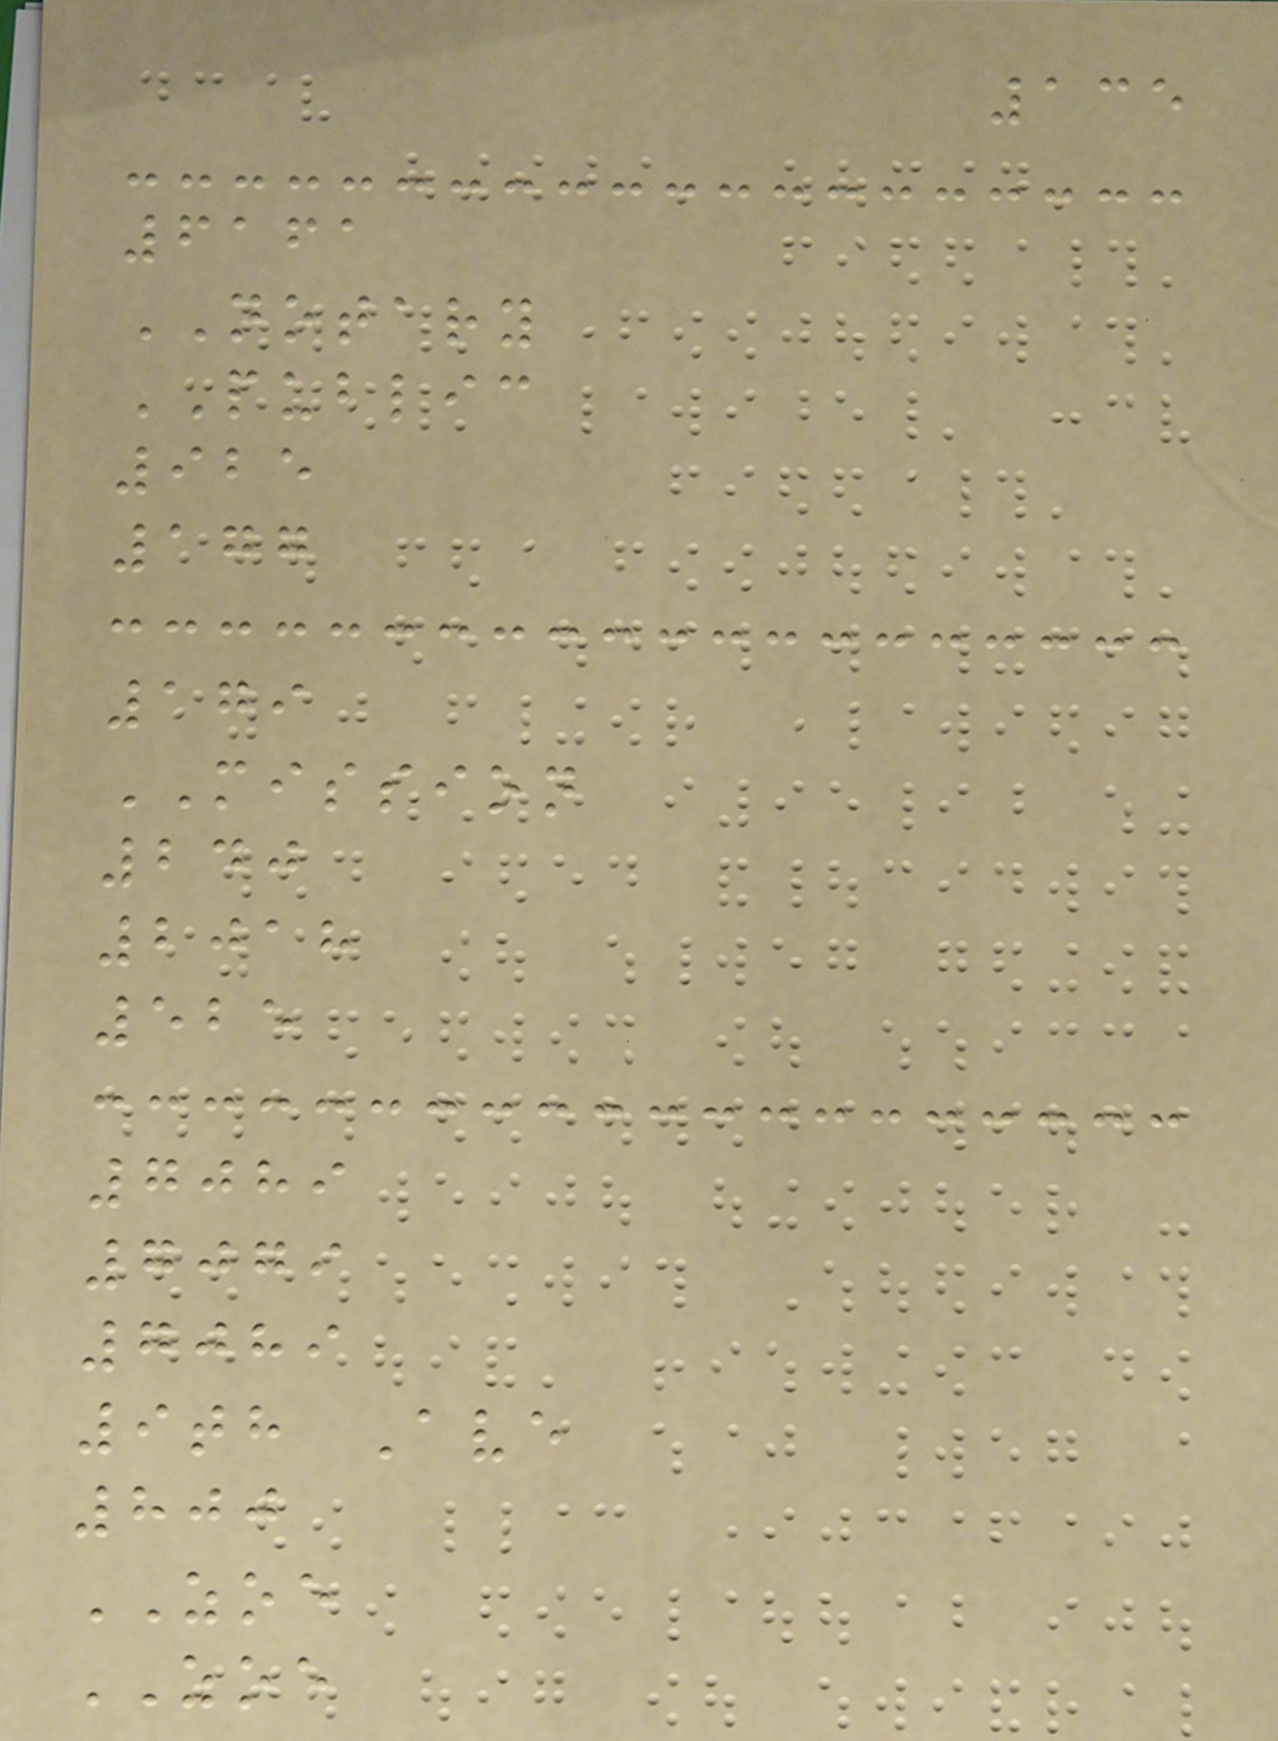135
6161
NOTARY
PUBLIC
925
177
179
MISSION
240
2018
525
7089
7079
7089
9th Ave
800
ZOE
ZOE
